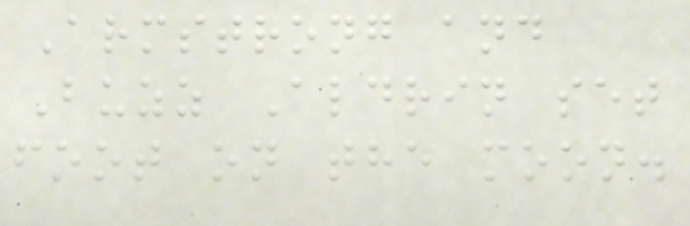Armstrong and
Buzz Aldrin set
foot on the moon.
